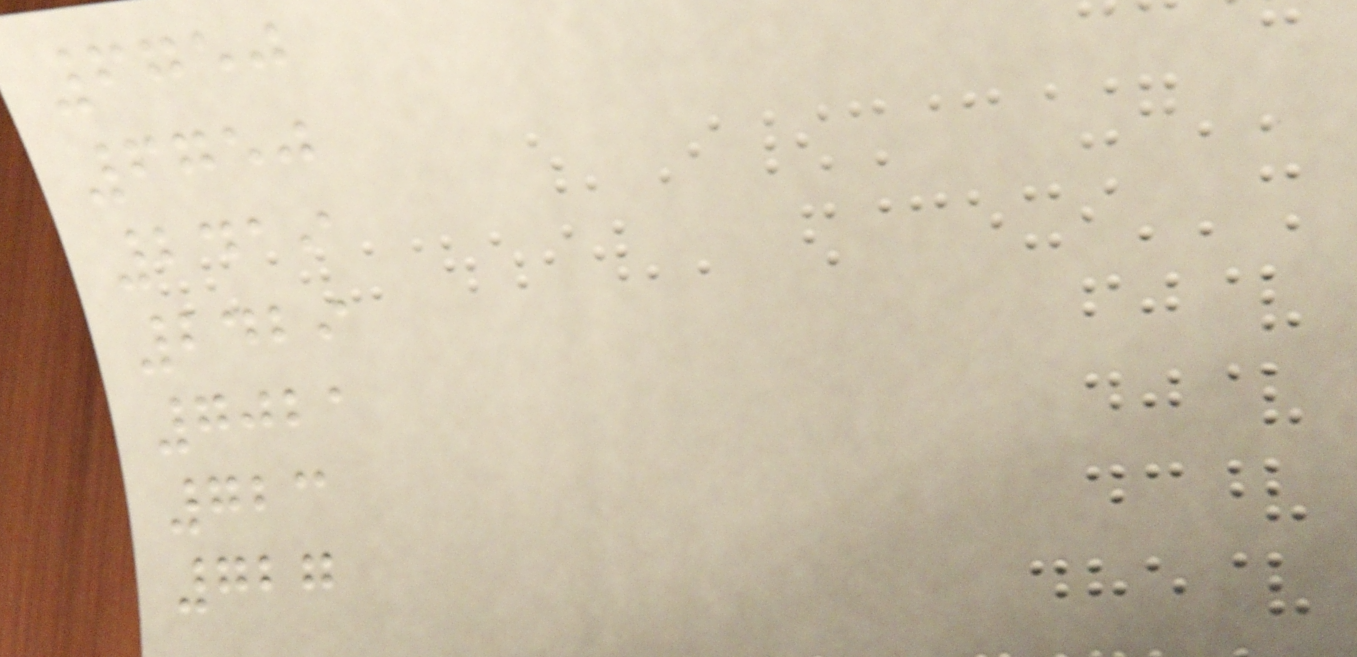6750
6750
2419
2429
7021
723
727
